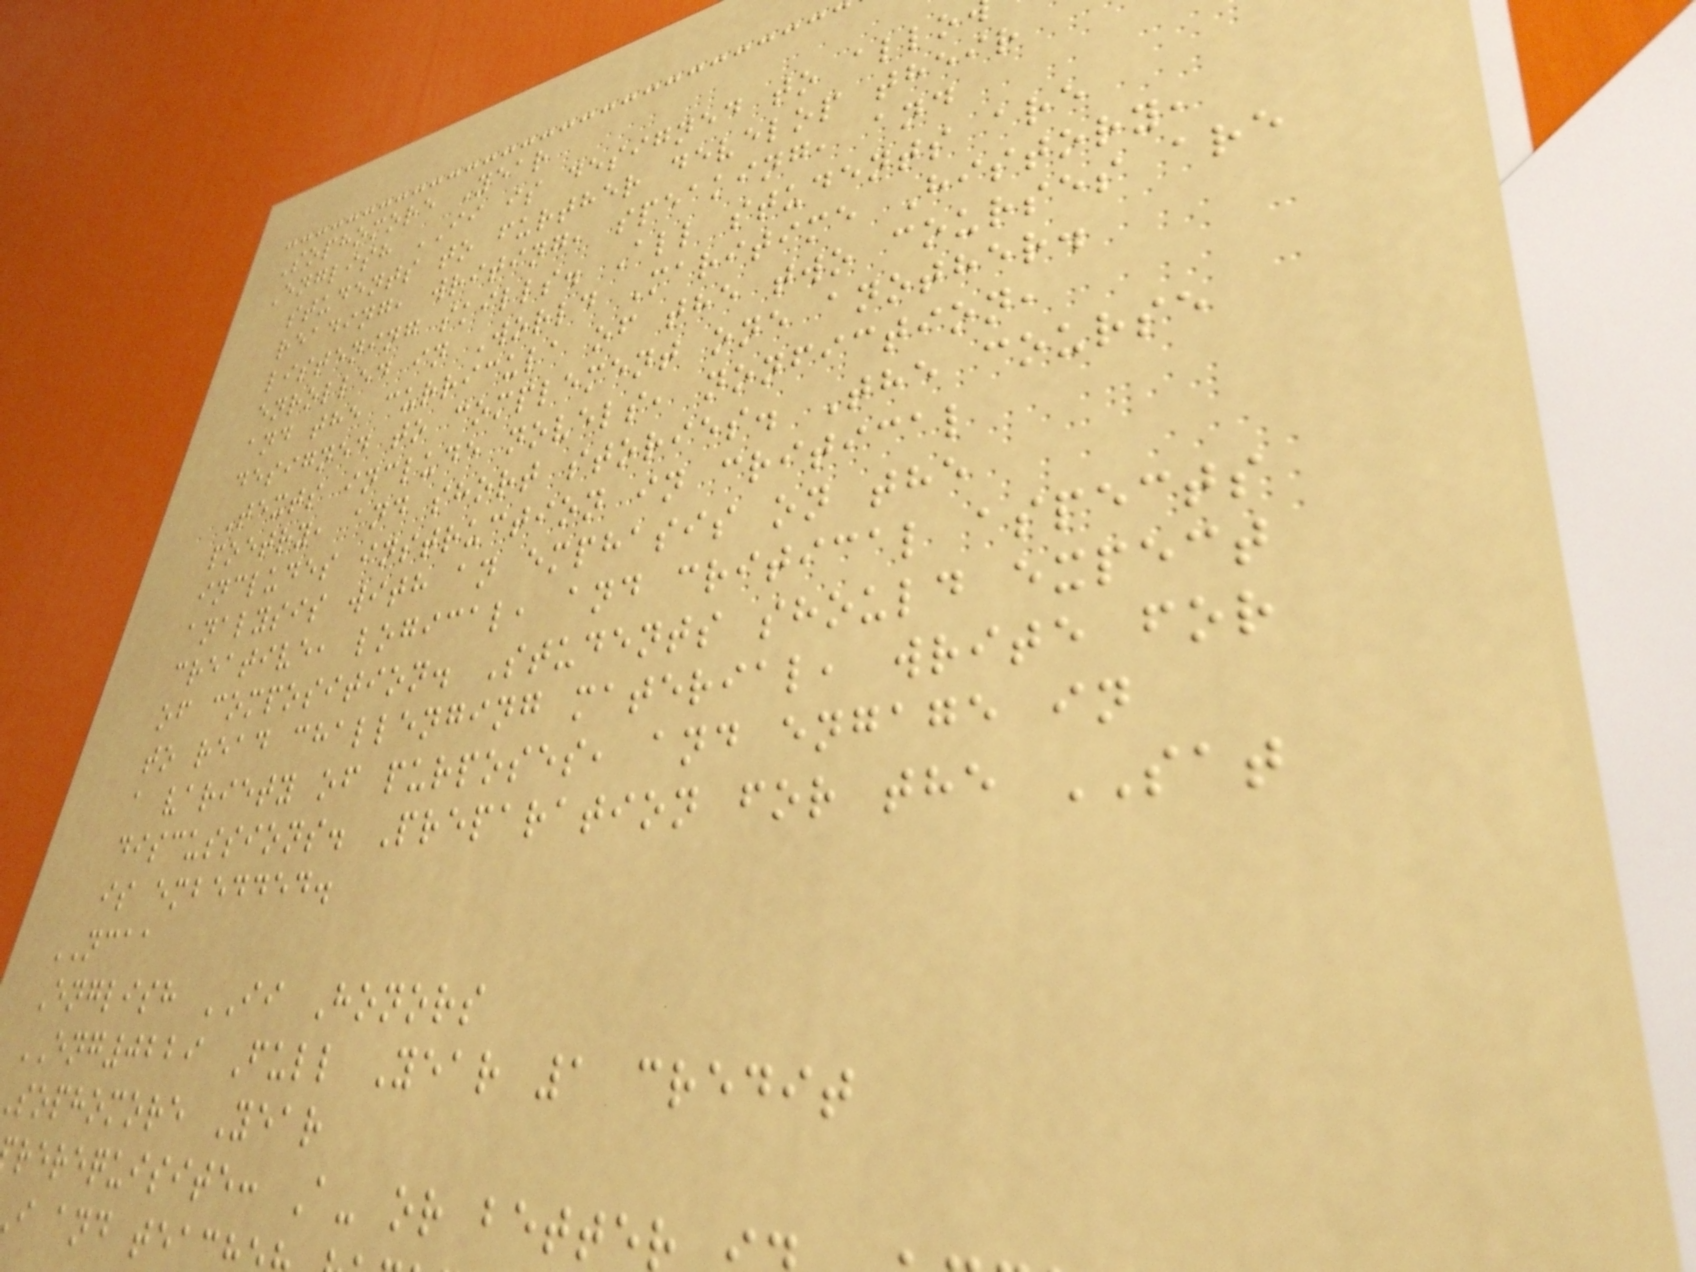Sophomore Year
English II is designed to allo
students to further develop their
reading, writing, speaking, and
listening skills. All students are
enrolled in World Maritime History,
and the curricula of the two courses are
designed to complement one another.
Texts include novels, nonfiction,
poetry, and short stories. The course
includes instruction in critical
analysis with an emphasis on the
creative, logical, and critical aspects
of composition. Students should expect
to read challenging material, write for
a variety of purposes, and engage in
discussions. Preparation for the SAT
is embedded.
NCAA
English II Honors
ENG0229 Full Year 1 credit
sophomore Year
rerequisite: A- or better
i and teac
